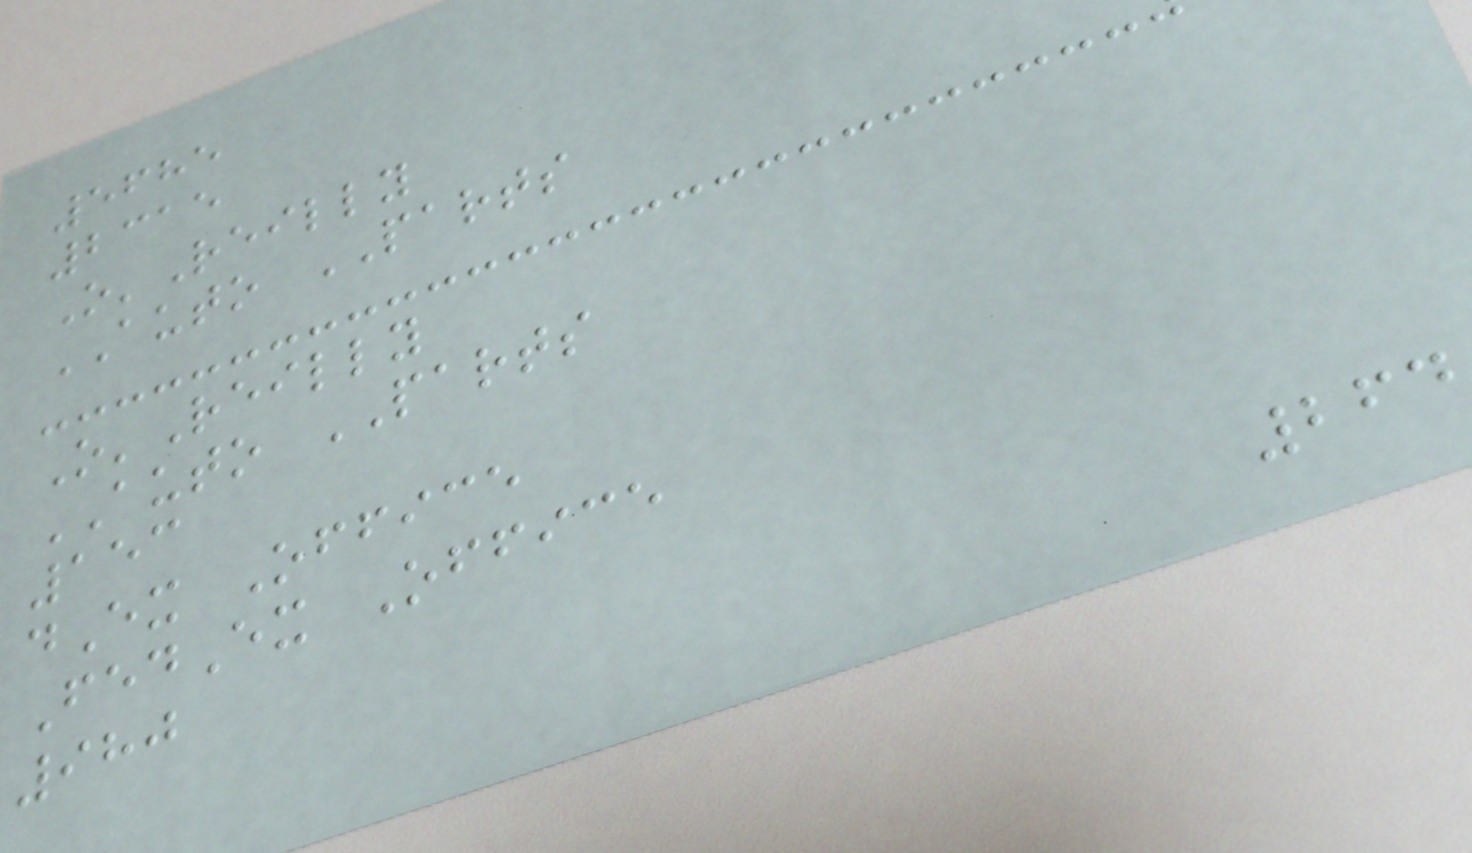5685
2315
O'Reilly
AUTO PARTS
O'Reilly
AUTO PARTS
153
dEx Office
FedEx Office
980
264
